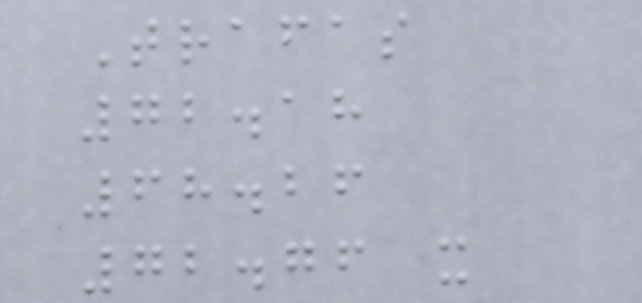Trafas
72.18
68.26
72.76 x
